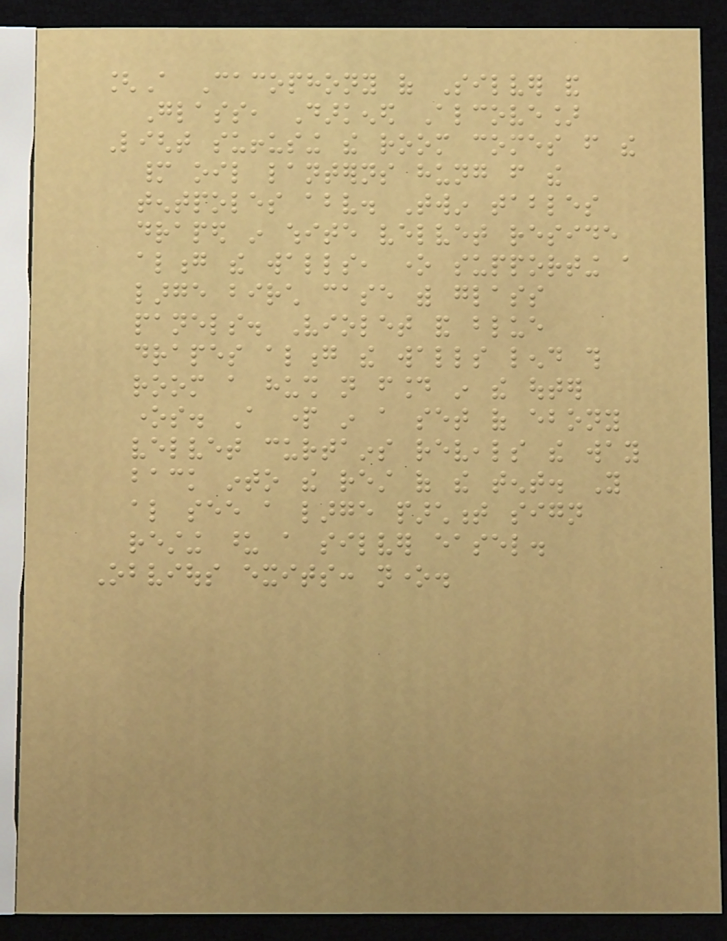[A Cacophony of Silver and
Glass, Darkened Alcove]
Light suffusing the room comes from the
many oil lanterns hung from the
tentpoles above. Twin tables
draped in white velvet reside
along the walls, one supporting a
large birch case with glass
panels. Violet and blue
drapes along the walls lend this
room a hush not found in the outer
ones. A part in a set of ebony
velvet curtains reveals the way
back into the rest of the tent. You
also see a large parchment sign
resting upon a silver easel.
Obvious exits: none.
